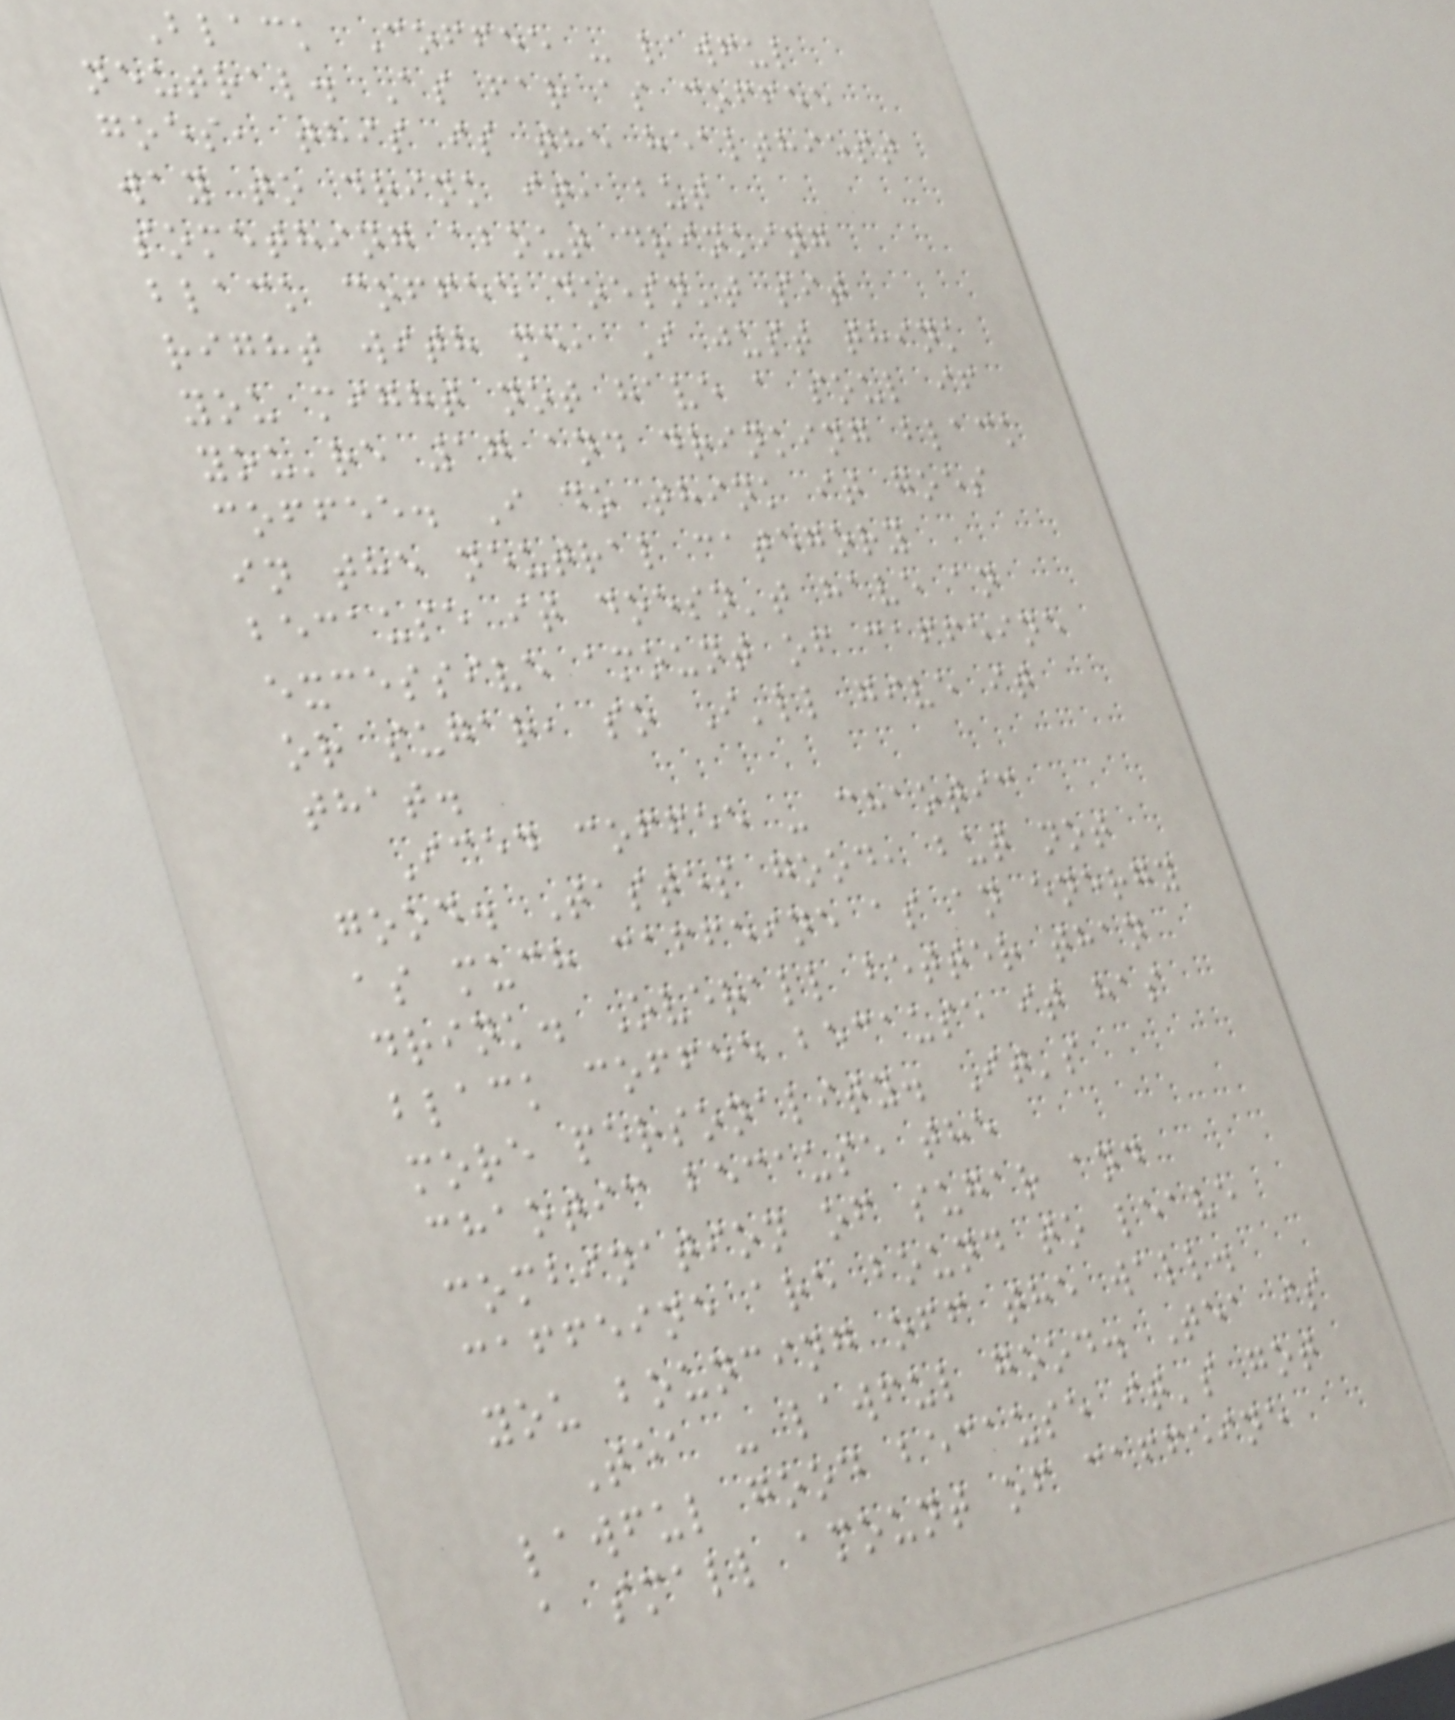Black Coffee - lawful
neutral. As far as coffee
goes, this is the healthiest
way to drink it, but
something about drinking
black coffee doesn't sit
right with me, I just think
you might not have a soul if
you're 17 and drinking black
coffee. I do think it goes
in the neutral category
because it doesn't have an
excessive amount of caffeine
or sugar, so I'll give it
that.
Iced coffee - chaotic
good. Tastes good, but not
as much caffeine as an energy
drink. Overall better than
black coffee because it has
more personality. It's
chaotic because the
combination of sugar and
caffeine are bound to leave
you bouncing off the wall.
Tea - lawful good. Tea is
lawful good because it's got
a small amount of caffeine
